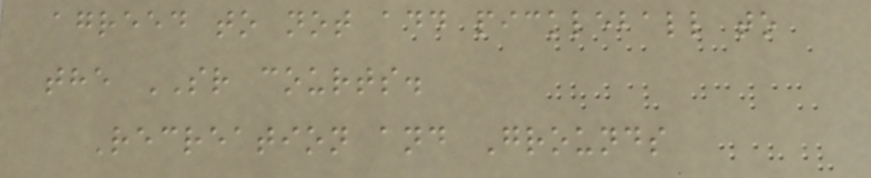agreed to not add pickleball to
the SR courts.
Recreation and Grounds
